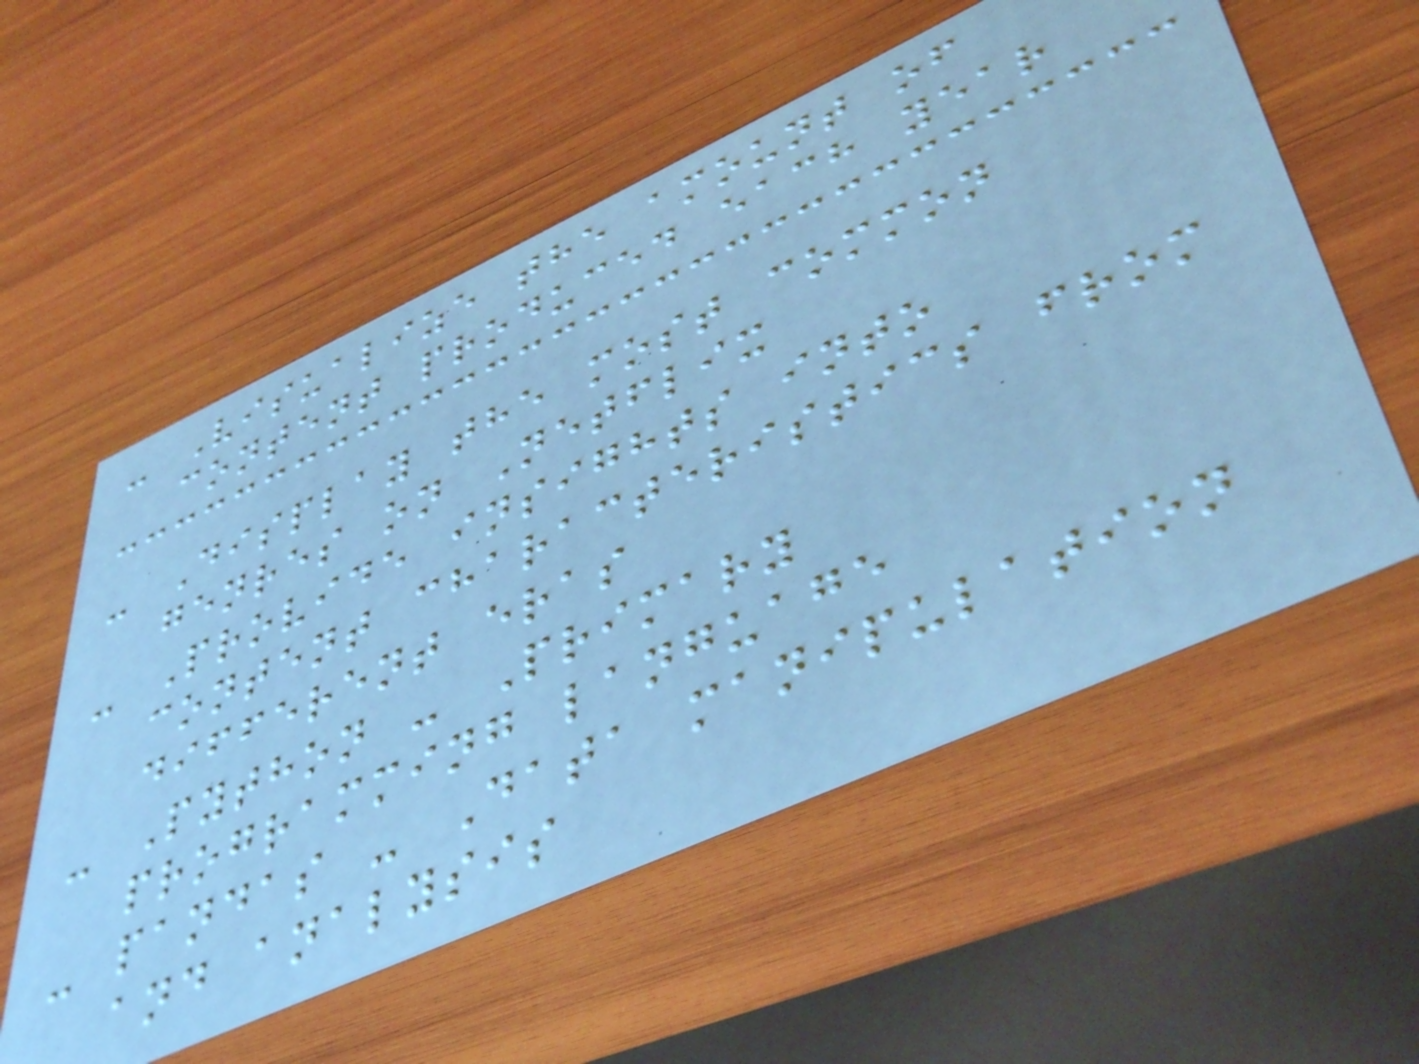- Visualize the amount of
content produced each year
- Display the most common
genres on Netflix
- Provide insights into
content characteristics from
different eras
- Python - Primary
programming language
- pandas - Data manipulation
and analysis
